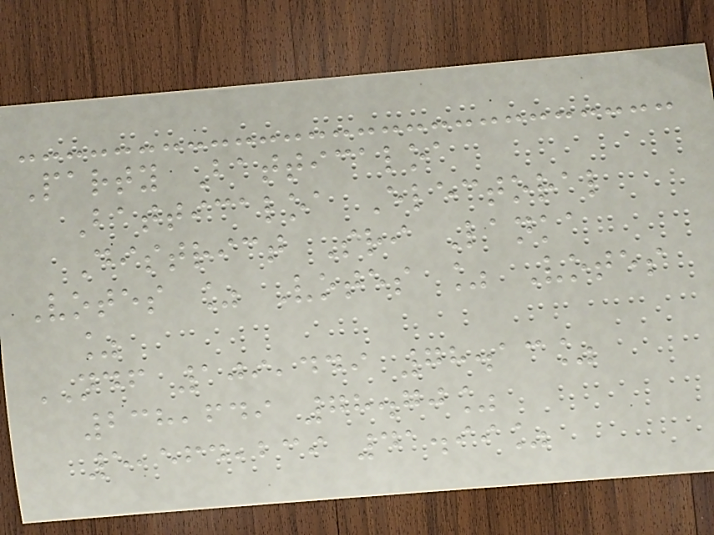Party Batticaloa
Batticaloa Electoral
District Sri Lanka
Votes % Votes % Votes
%
NDF 109,449 78.13%
238,649 78.70%
5,564,239 41.99%
